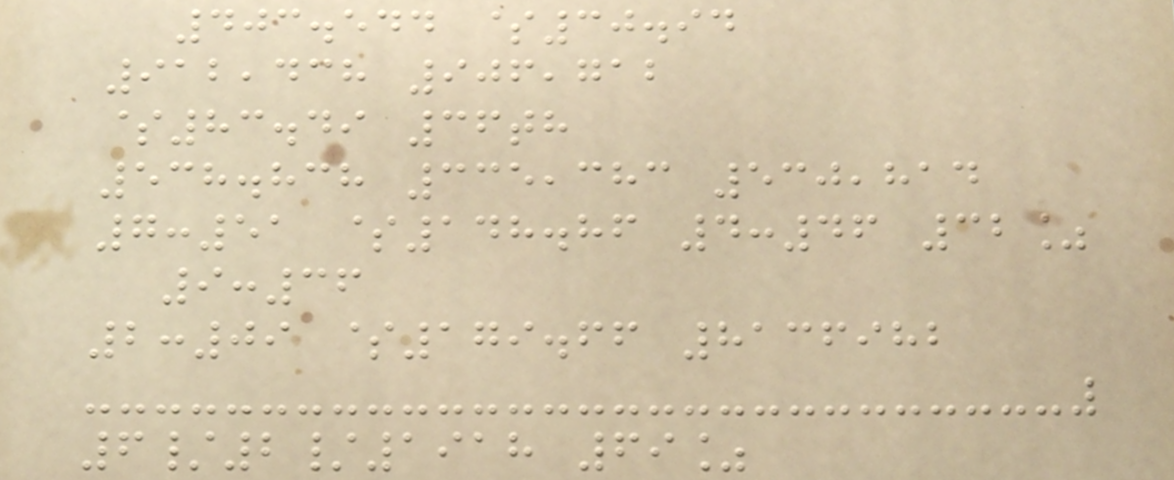403.544 $30.94
912,438 906,712
$83.49 36th
538.838 335,383 530,814
7:51 $148.86 4:46 32%
9:36
2:09 $179.66 8136982
6/2/1918 69%
